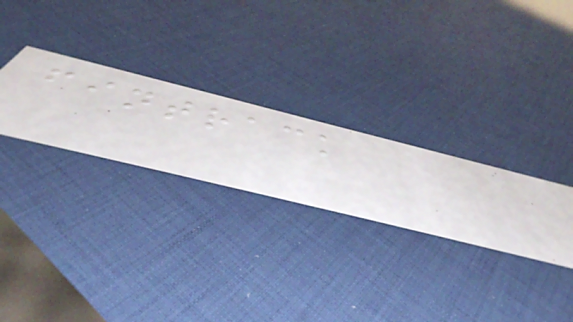fintrack
